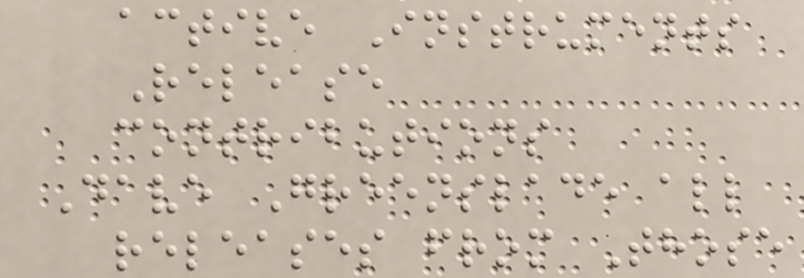active Instruments
Release
contributions
Dave Greenslade all
releases from Those
